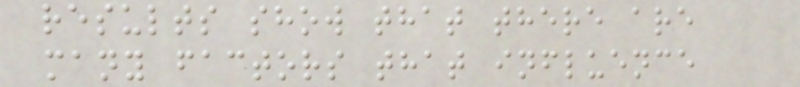results show that there are
many factors that influence
